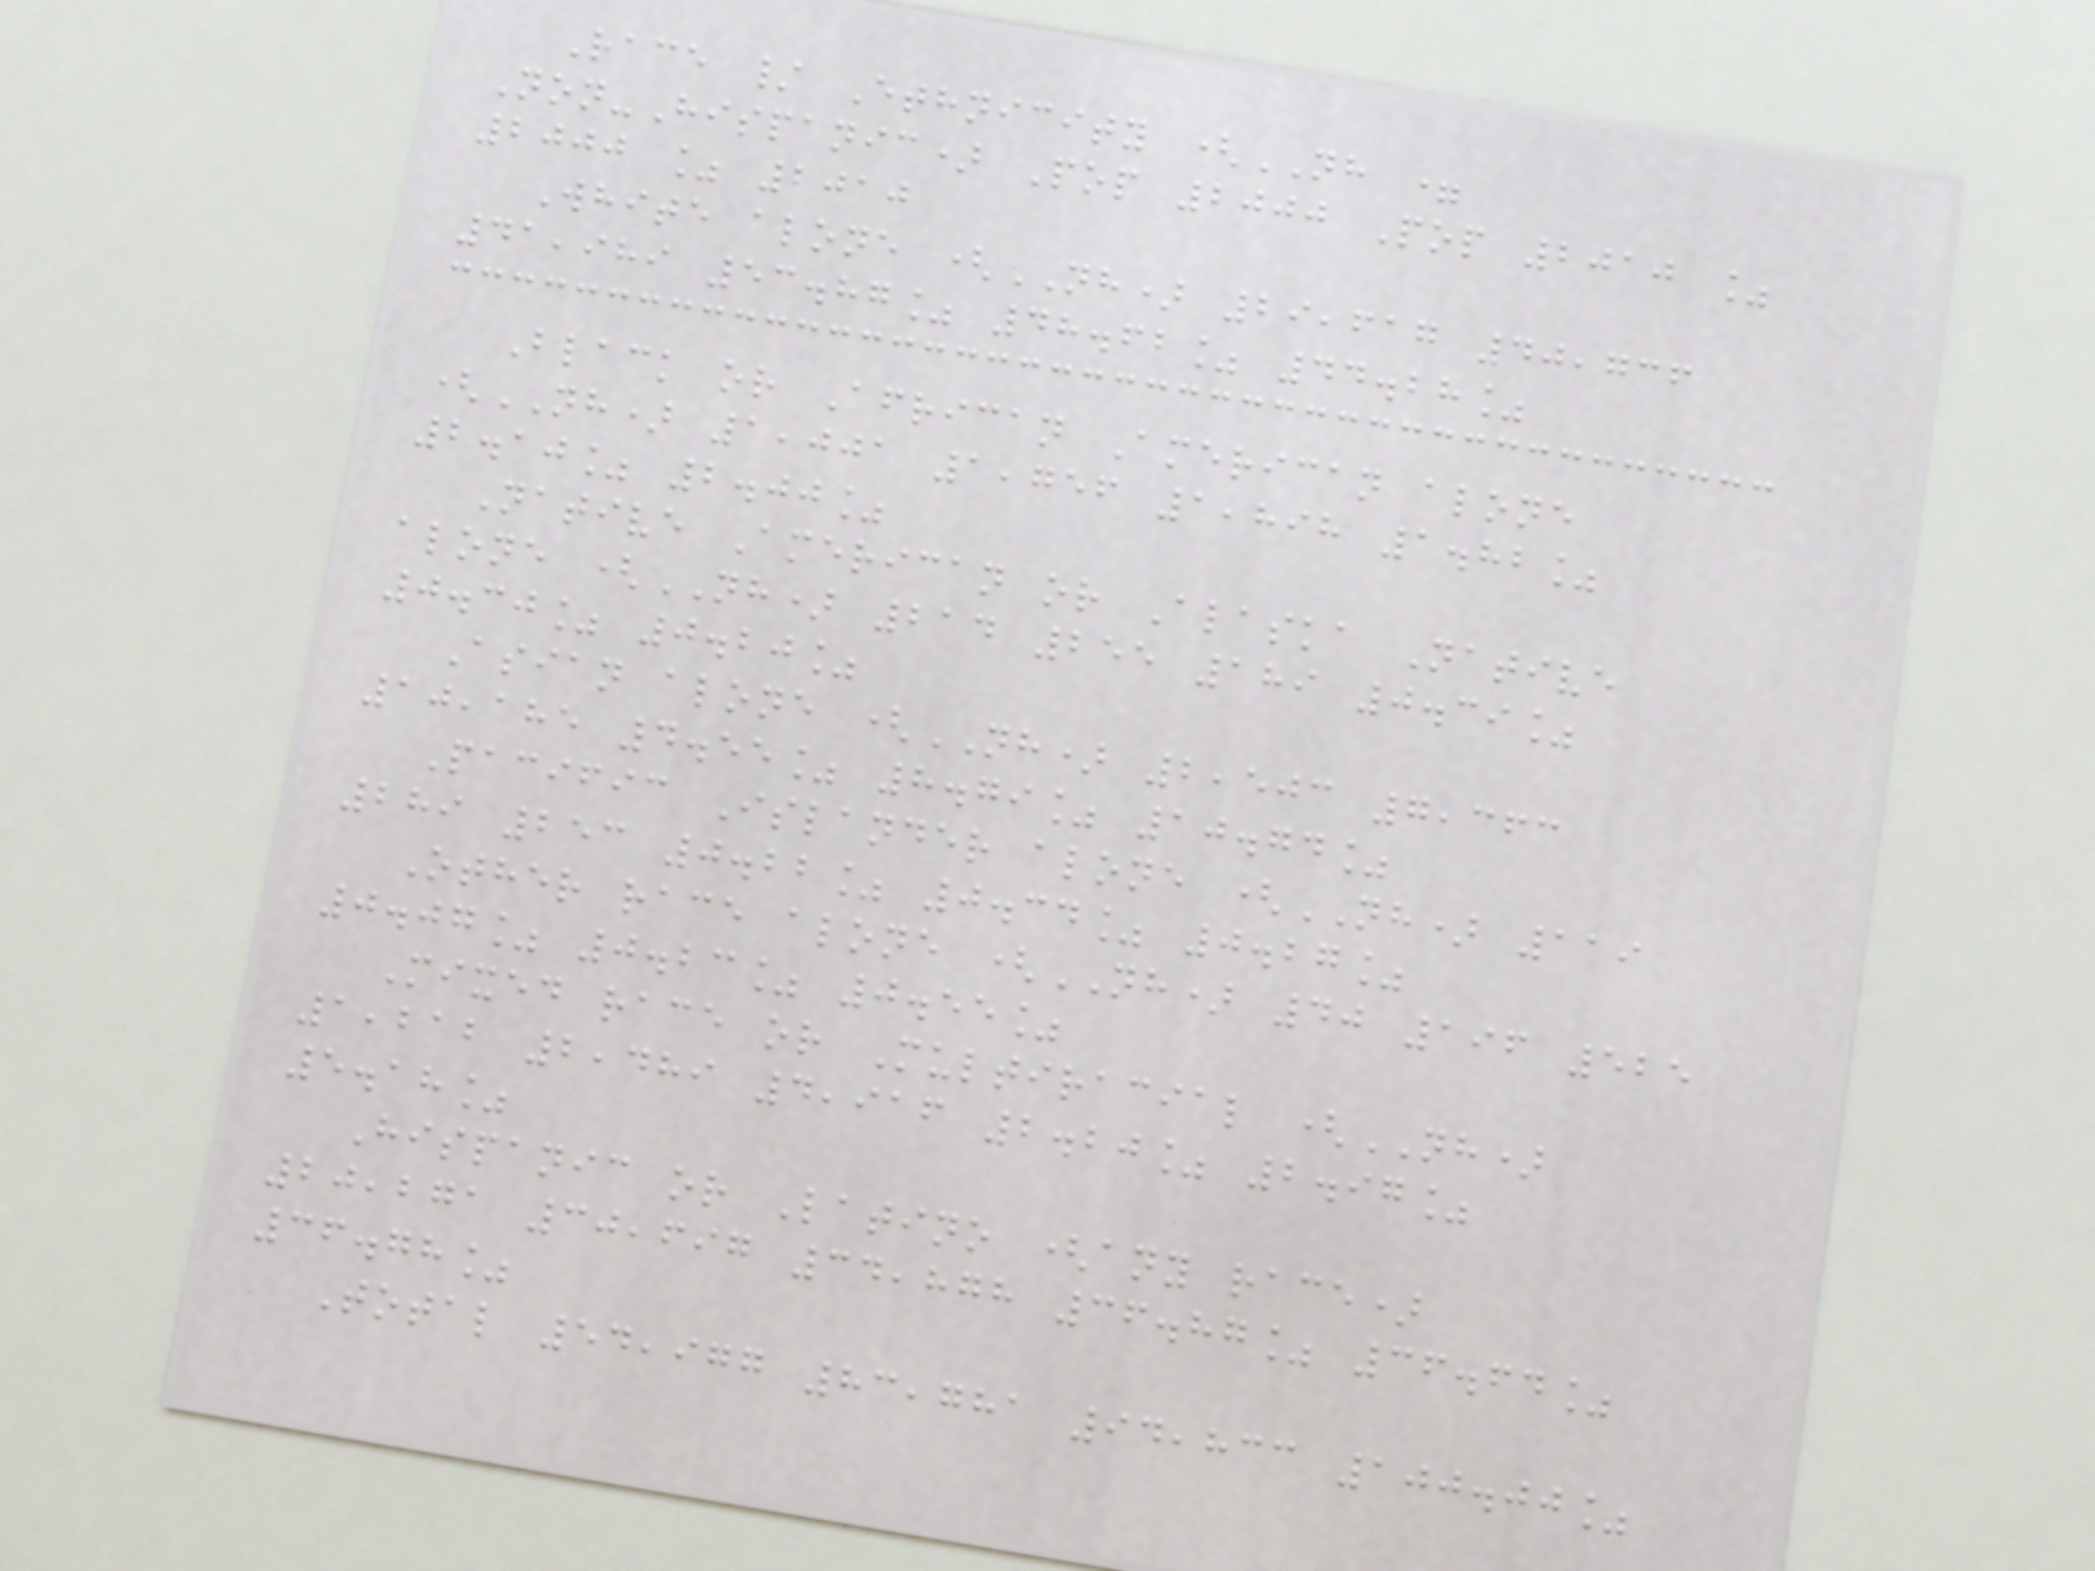Race / Ethnicity (NH =
Non-Hispanic) Pop 2000 Pop 2010 %
2000 % 2010
White alone (NH) 29,617 40,736
41,989 53.87% 48.62% 44.28%
Black or African American alone
(NH) 1,001 1,756 1,898 1.82%
2.10% 2.00%
Native American or Alaska Native
alone (NH) 214 255 189 0.39%
0.30% 0.20%
Asian alone (NH) 2,503 7,363
10,185 4.55% 8.79% 10.74%
Pacific Islander alone (NH) 119
289 253 0.22% 0.34% 0.27%
Other race alone (NH) 40 196 525
0.07% 0.23% 0.55%
Mixed race or Multiracial (NH)
1,212 2,489 4,916 2.20% 2.97%
5.18%
Hispanic or Latino (any race)
20,271 30,697 34,878 36.87% 36.64%
36.78%
Total 54,977 83,781 94,833 100.00%
